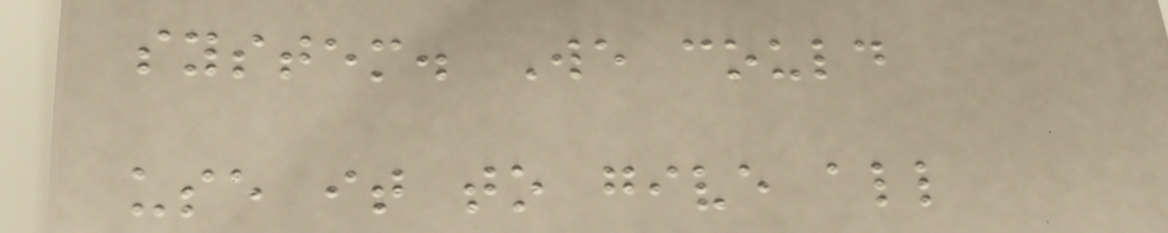system. We could
use it to give all
